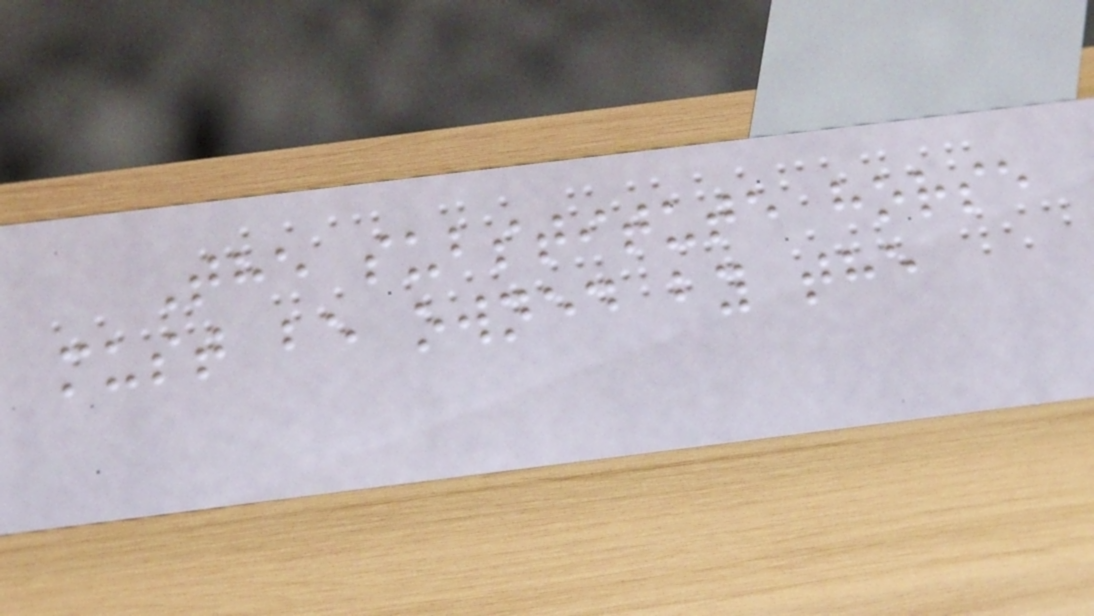The substitute horse
must be owned by the
